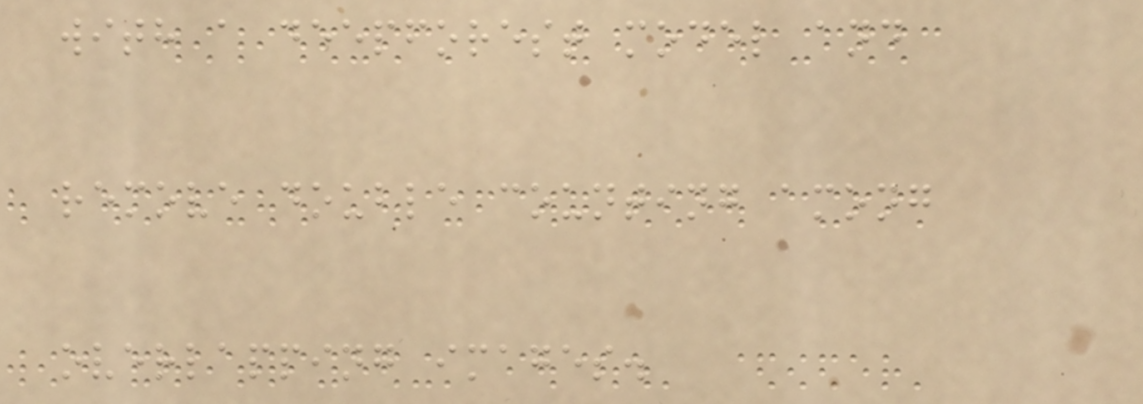with a deepforest model and
remove double counting among
overlapping images.
